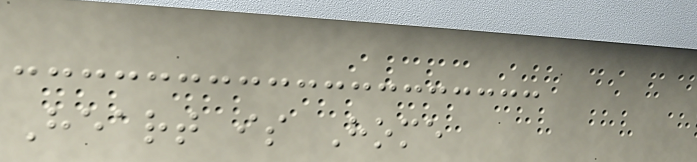Heart is Home
